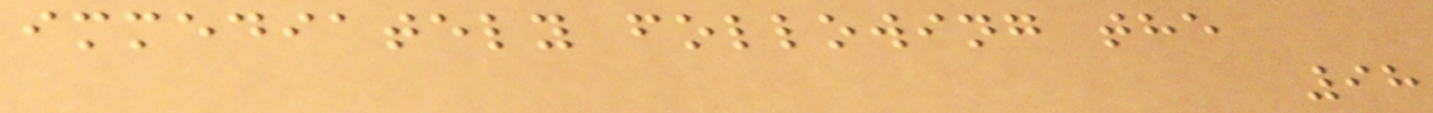immediately following the
98
